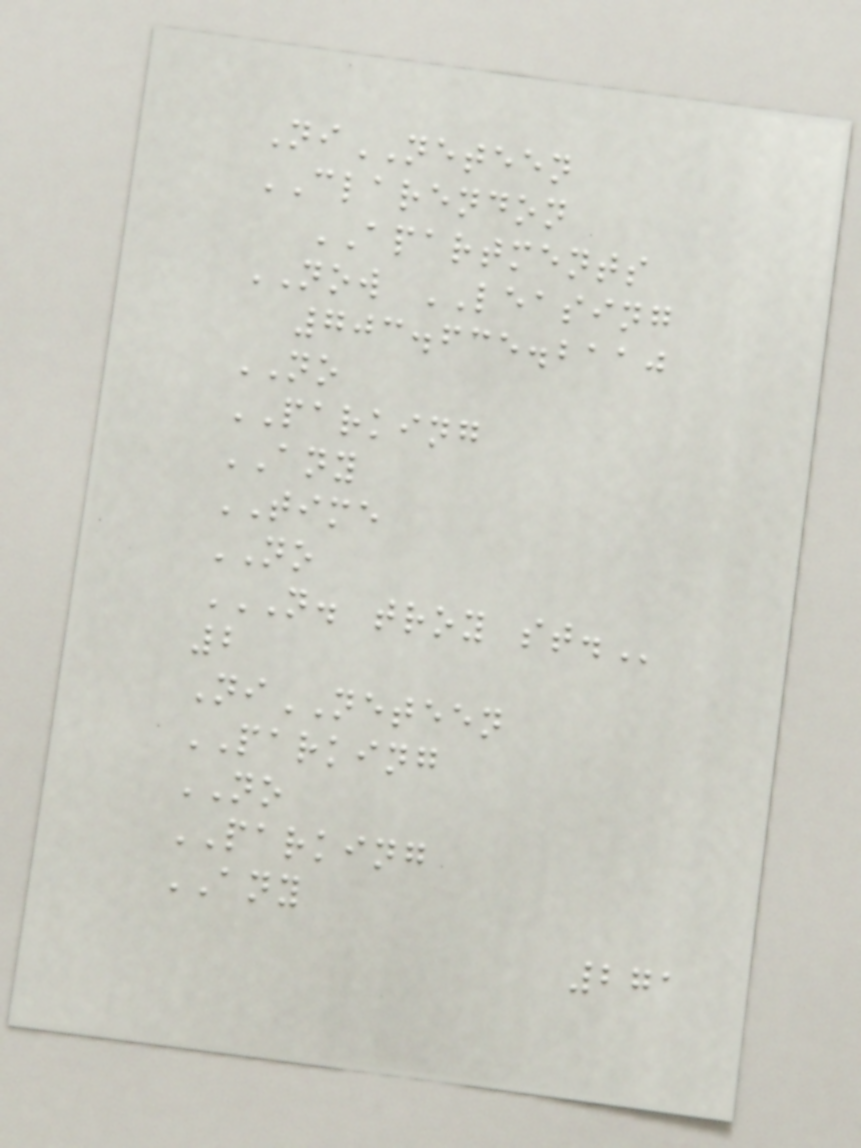NiNETEEN
CLARENDON
APARTMENTS
NOW LEASING
703.635.2110
NO
PARKING
ANY
TIME
NO
N. TROY ST.
2
NiNETEEN
PARKING
NO
PARKING
ANY
271
